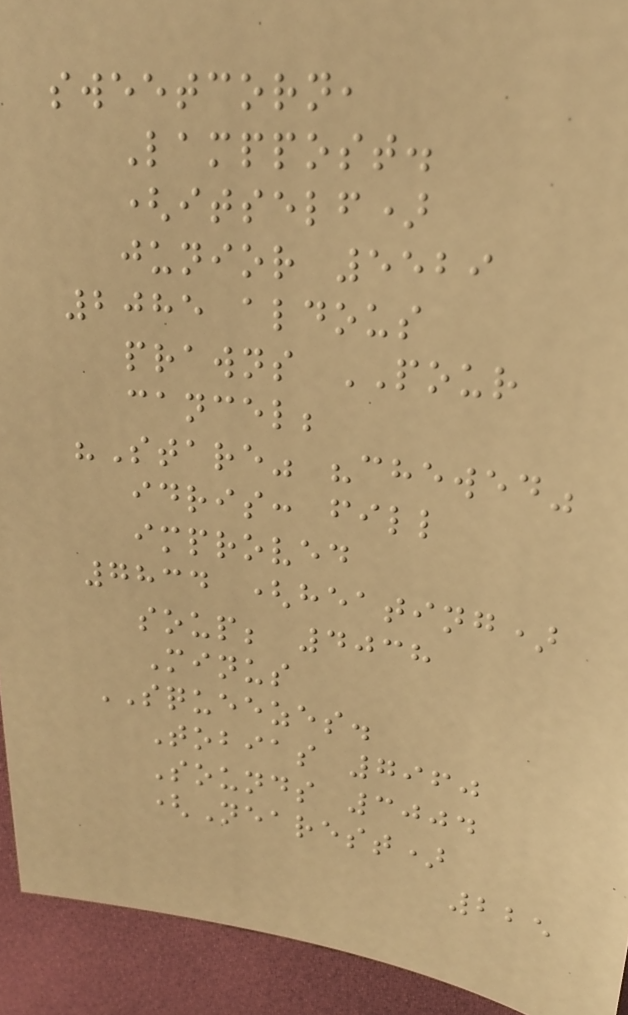sweetcorn,
Lamppost.
(itself)
junior 5529
2085 aldous
prawns POUR
cancel;
"Stare" "chewed"
idris: fill
improved
7834 (heating)
soup; 4038
Minus
SQUEEZES.
Tobias 7960
Sounds 3004
(Nearest)
225
